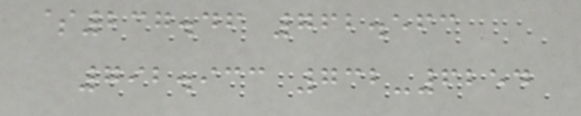$237.46 762.563
792.933 732-6254
